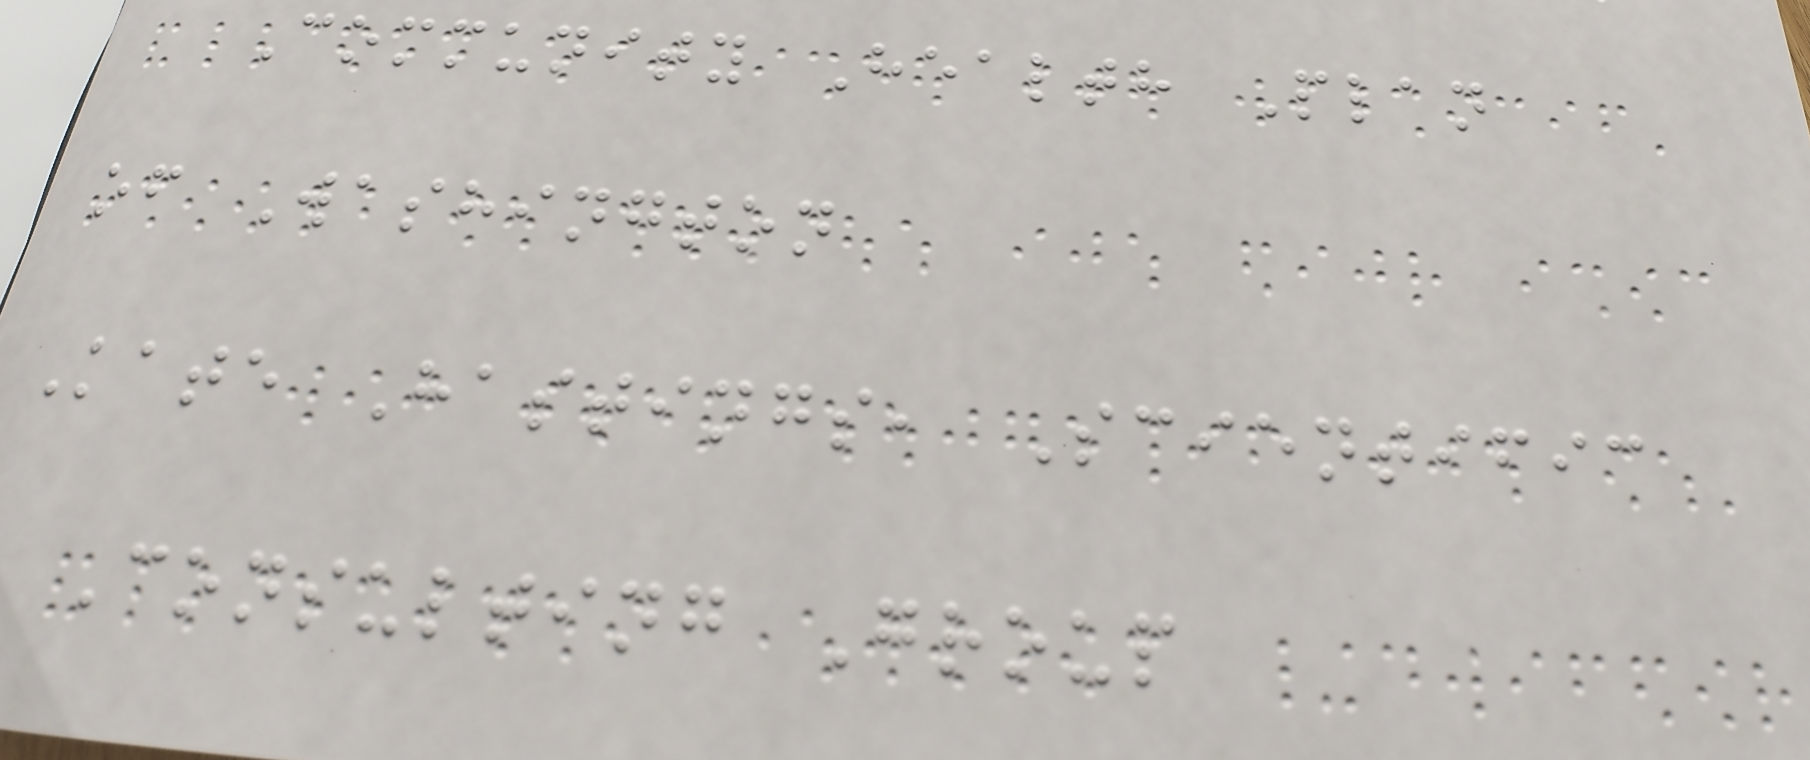Community Health Plan
of Washington
Kate Hastings, Scientific
Consulting Group
